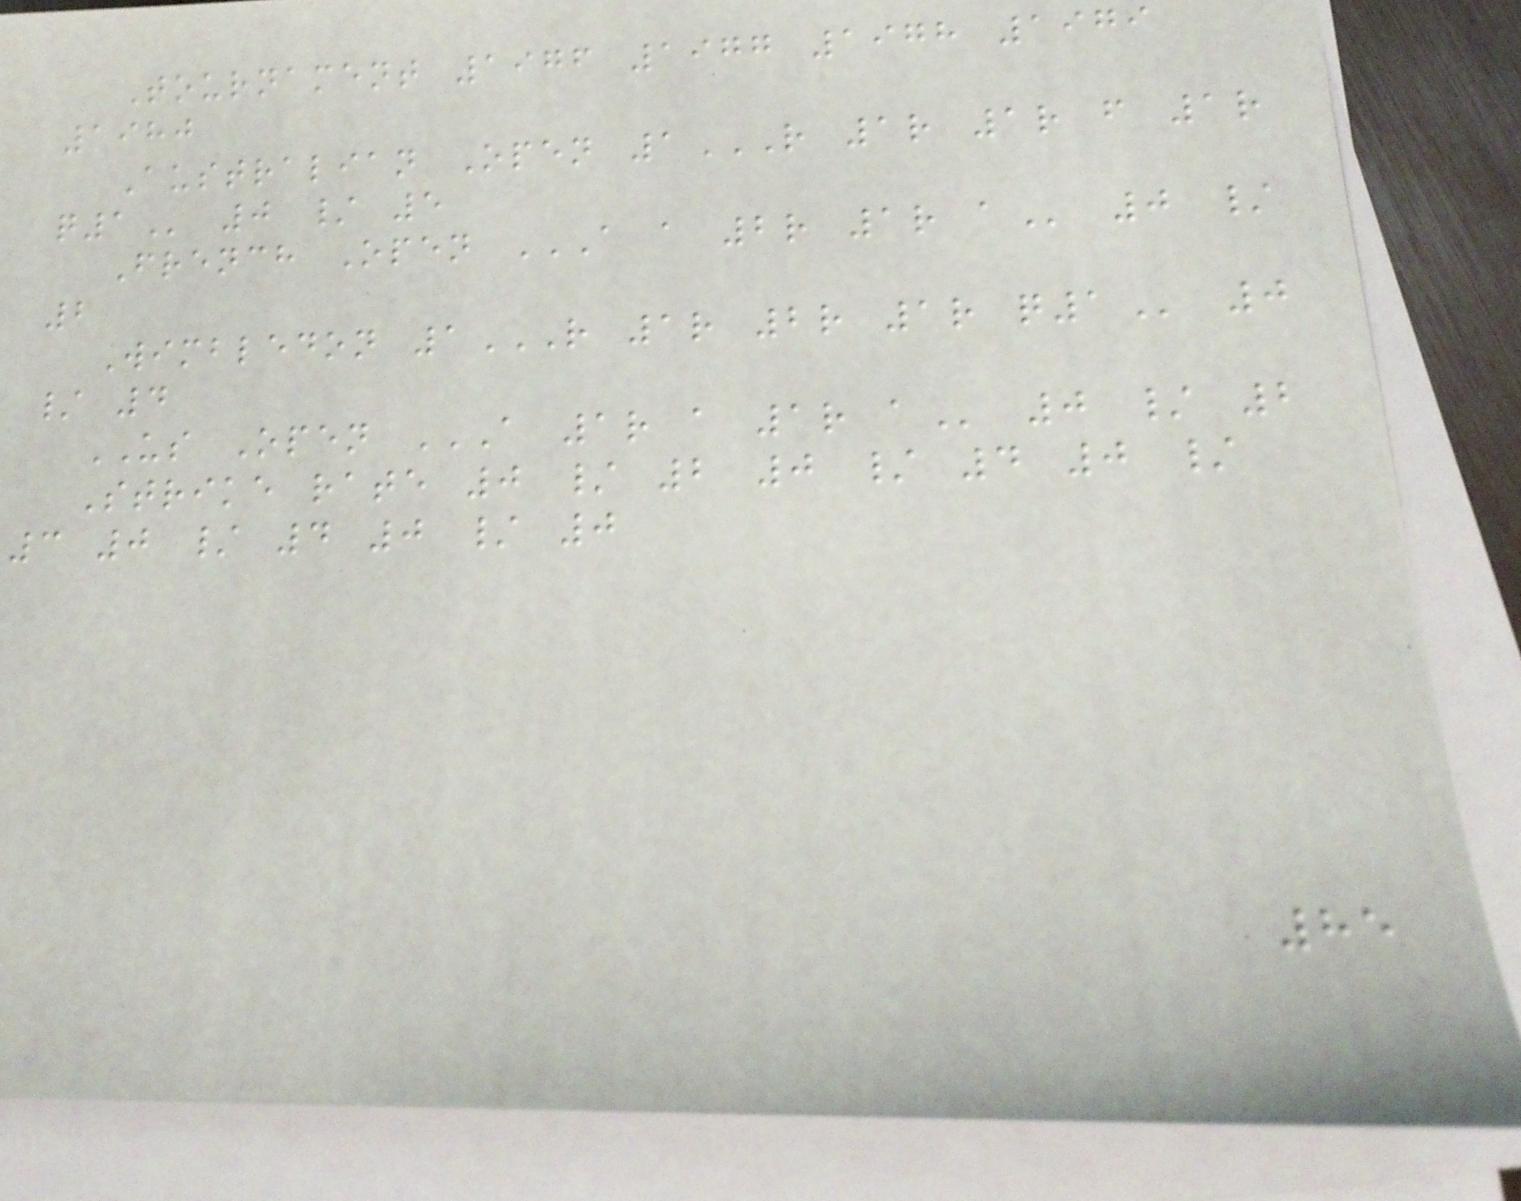Tournament 1976 1977 1978 1979
1980
Australian Open 1R 1R 1R F 1R
Q1 0 / 5
French Open A A 2R 1R A 0 /
2
Wimbledon 1R 1R 2R 1R Q1 0
/ 4
US Open A 1R A 1R A 0 / 2
Strike rate 0 / 2 0 / 4 0 /
3 0 / 4 0 / 0
85
